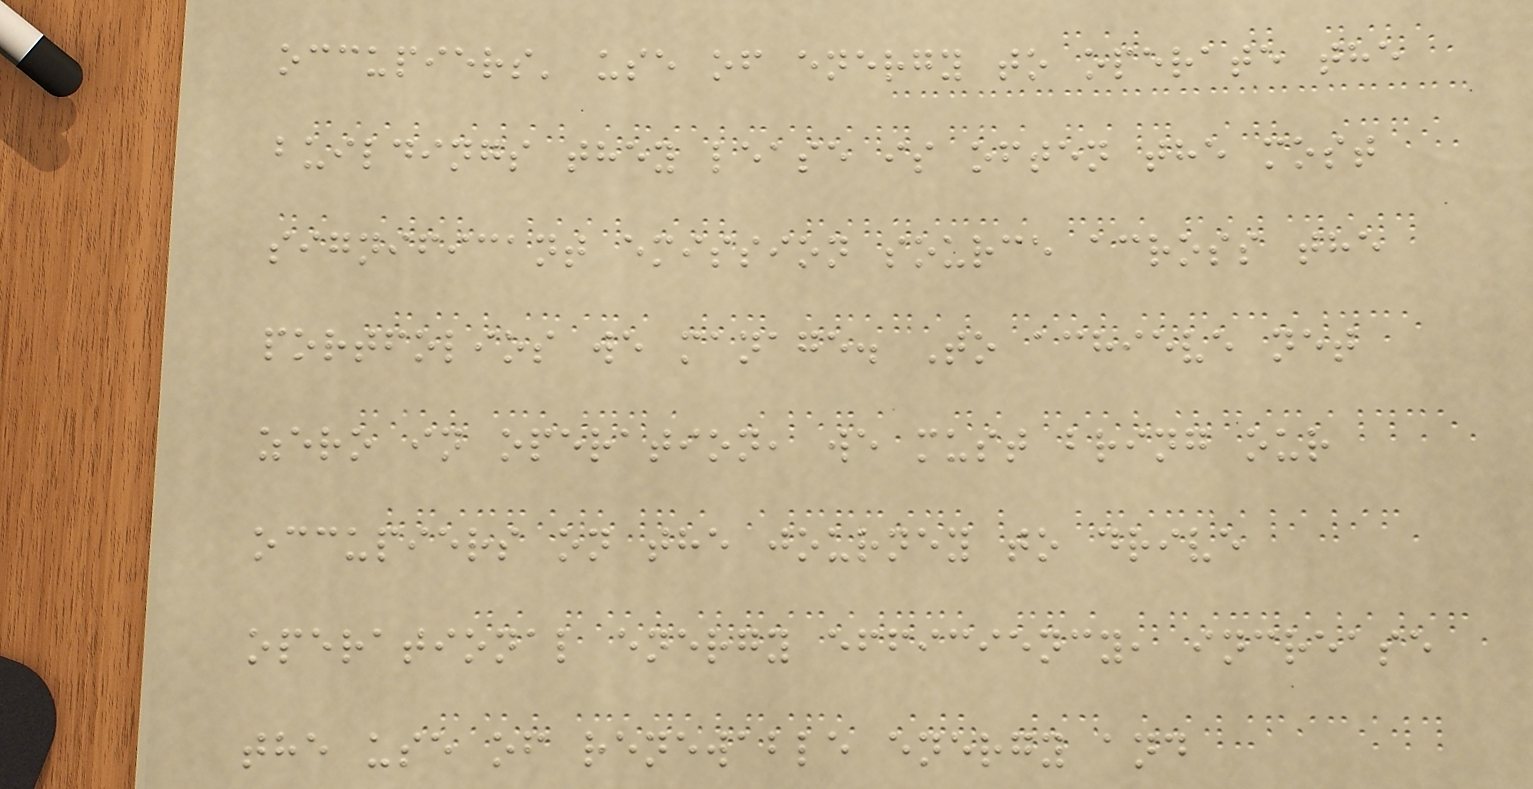occupiers' use of energy to operate the
buildings they lease is often the most
significant emission source across the
portfolios we manage. To achieve net
zero in operation, we must bring our
occupiers on the journey to drive
operational energy efficiency, increase
the use of renewable energy and
